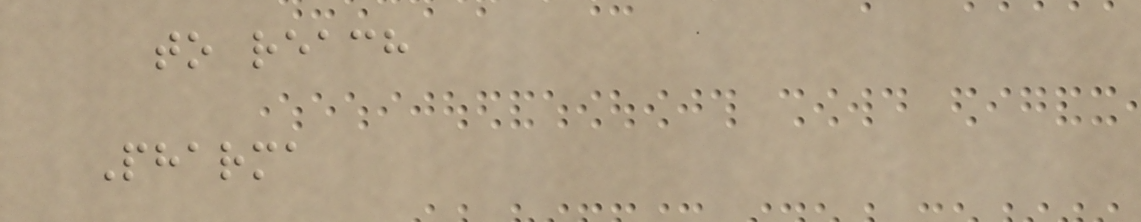to reach
Pharma
